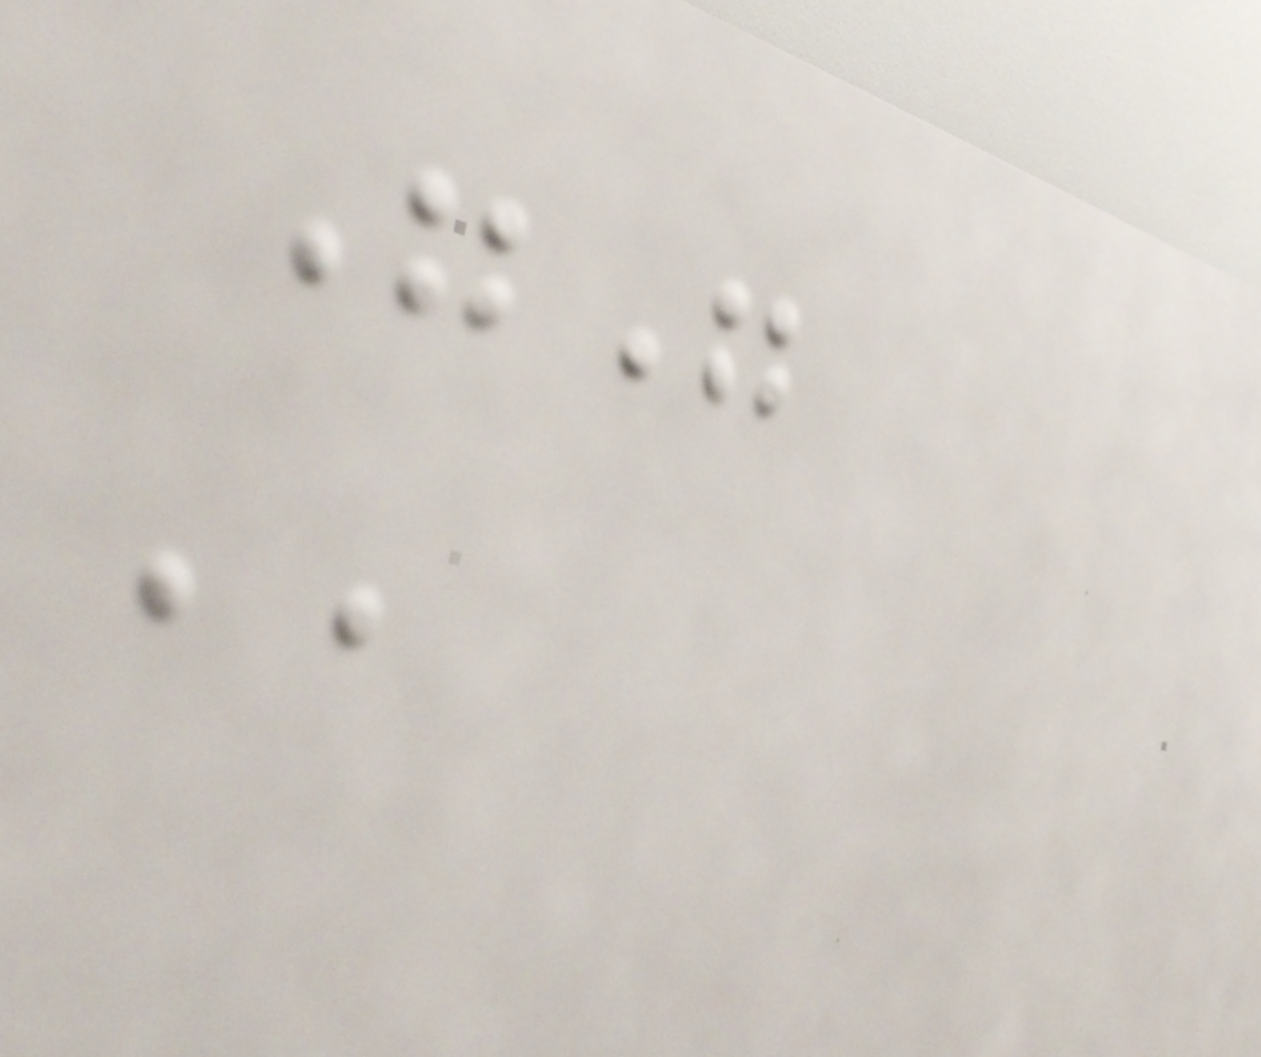""
''
